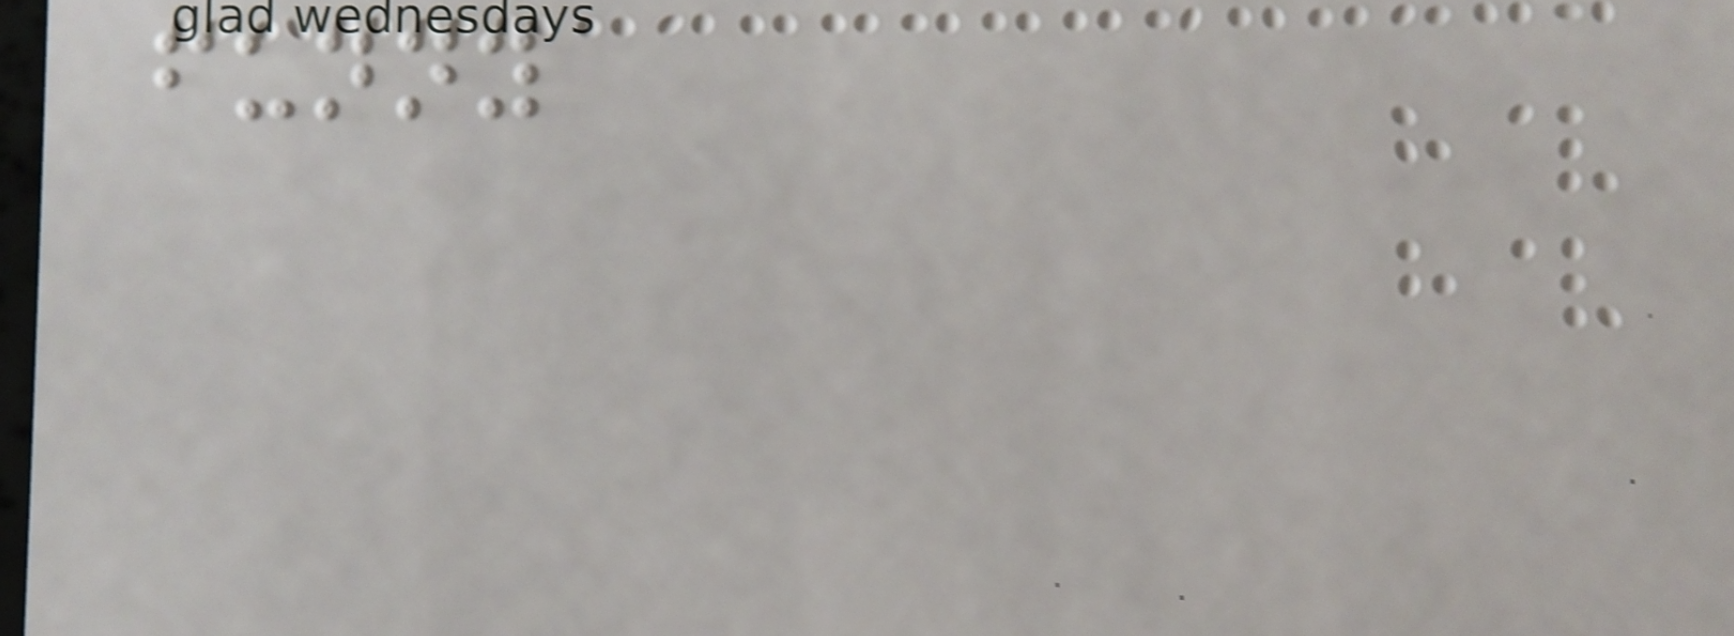funny
